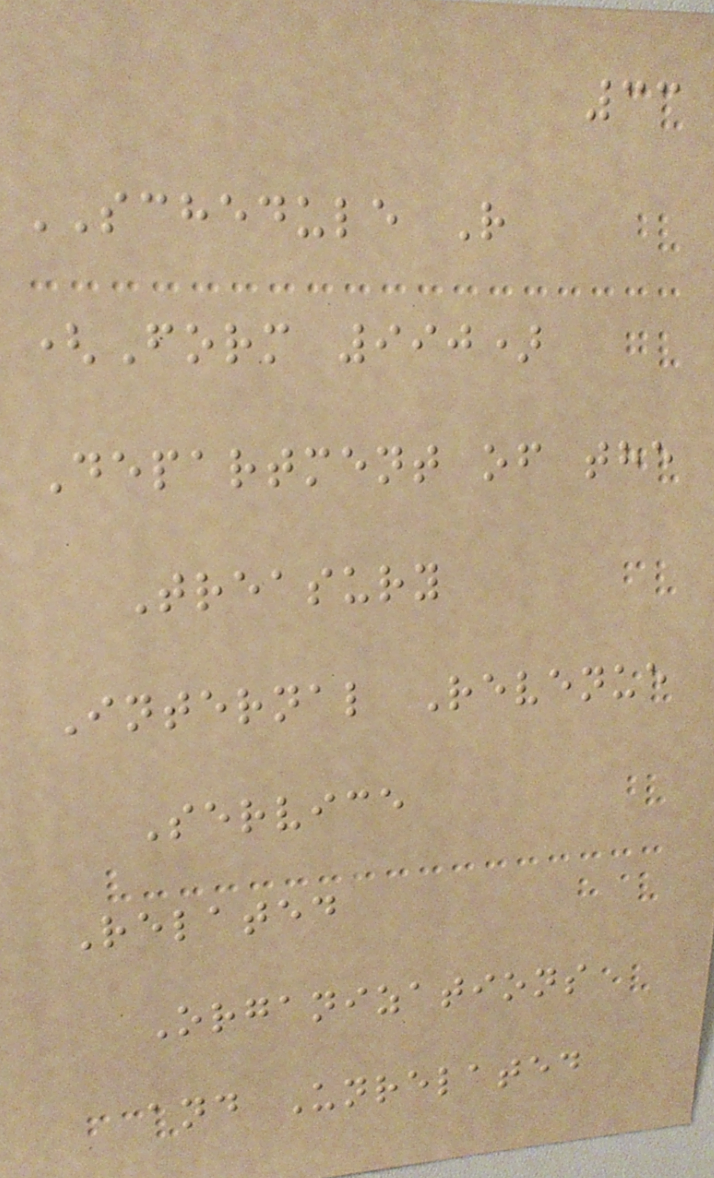33
SCHEDULE R
(Form 990)
Department of the
Treasury
Internal Revenue
Service
Related
Organizations
and Unrelated
